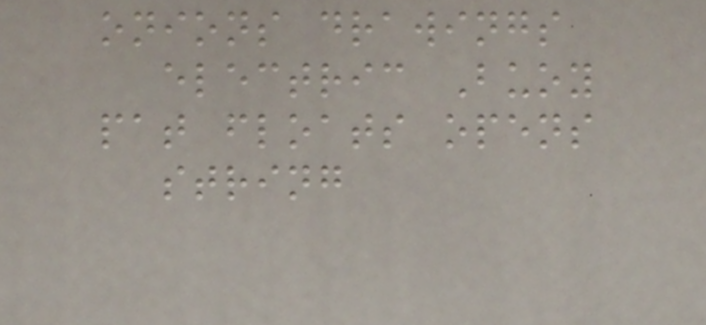onions drawings
electric Buoy
pat floats opens
string
